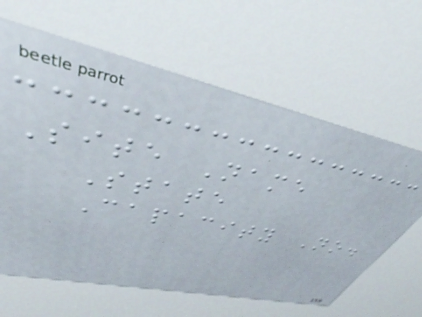Site Name
State
Capacity No.
